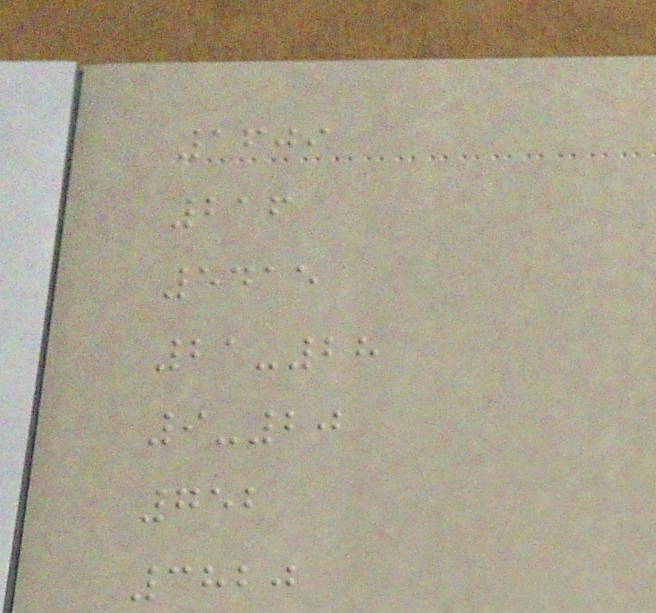1609
216
5415
21-28
9-20
752
3820
